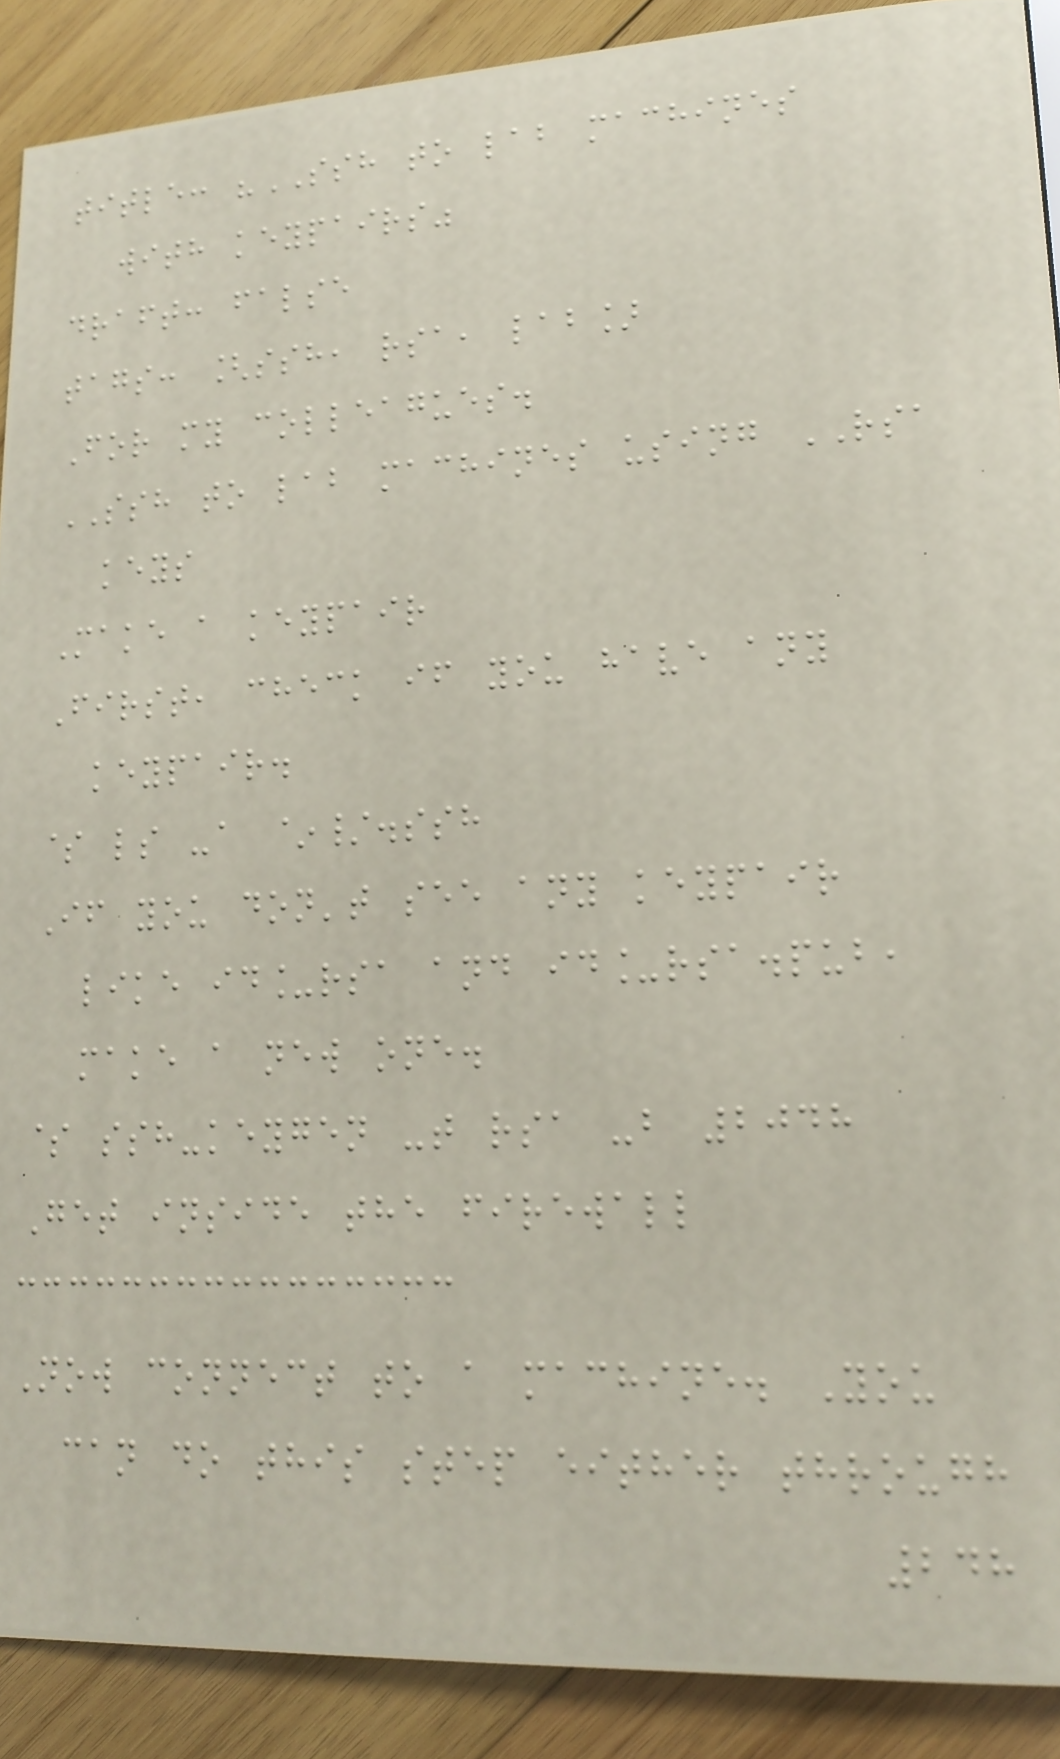title: "SSH to lab machines
with keypairs"
draft: false
tags: [ssh, rsa, lab]
For my colleagues.
SSH to lab machines using RSA
keys
Make a keypair
First, check if you have any
keypair.
$ ls -a ~/.ssh
If you don't see any keypair
like id_rsa and id_rsa.pub,
make a new one.
$ ssh-keygen -t rsa -b 2048
Get inside the firewall
Now connect to a machine. You
can do this step either through
248
